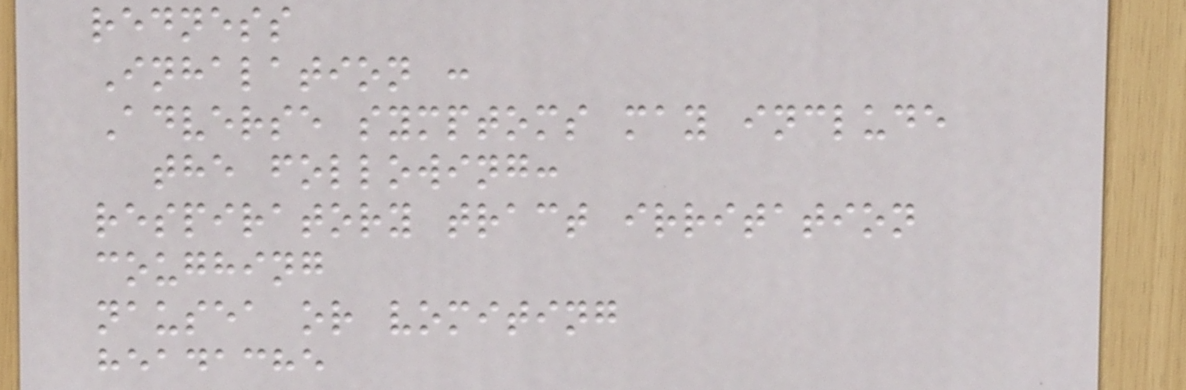redness
Inhalation :
Adverse symptoms may include
the following:
respiratory tract irritation
coughing
nausea or vomiting
headache
